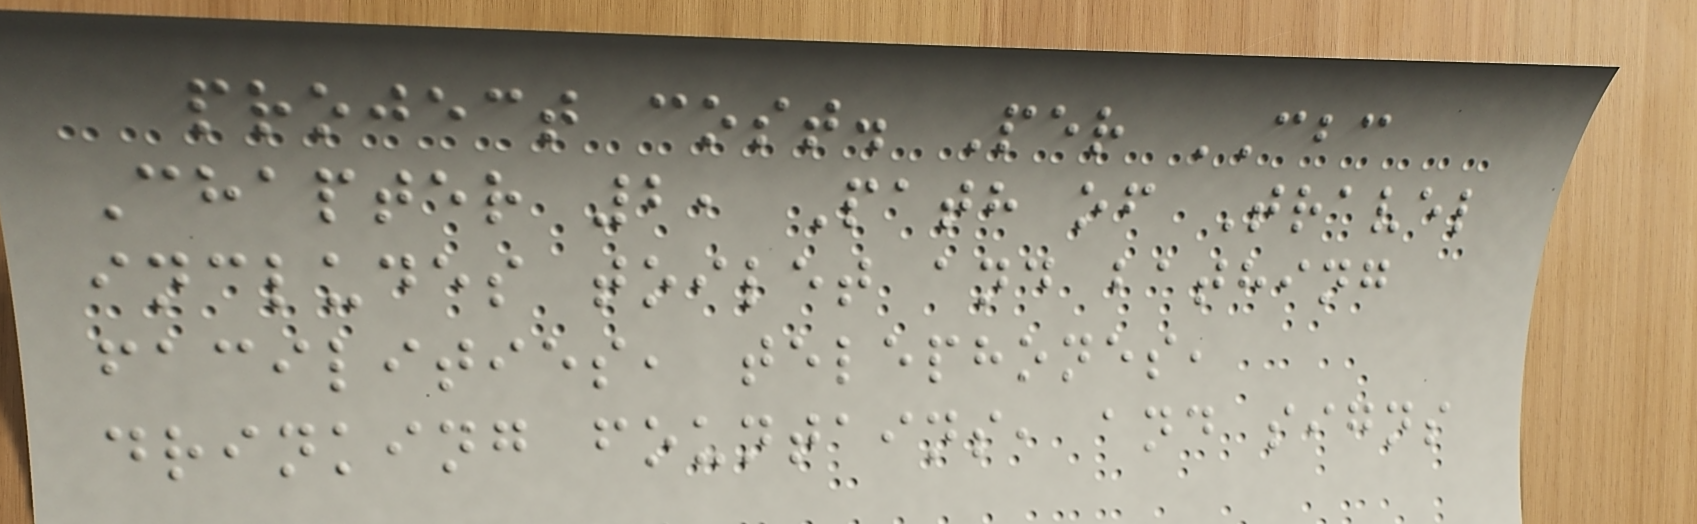project cost. Per CBC
Chapter 2, Path of Travel
includes toilet and bathing
facilities, telephones,
drinking fountains, and signs
